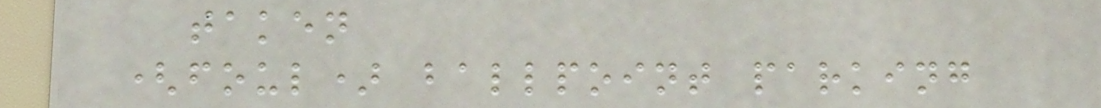taken
(foul) ballpoint parking
